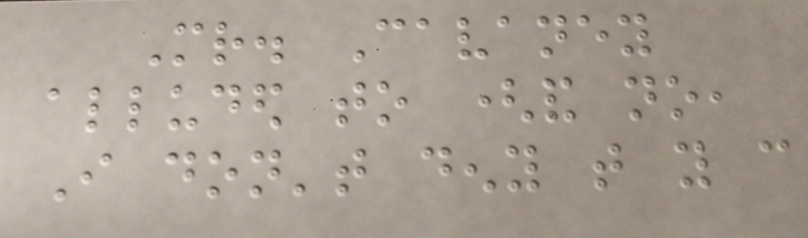Mr. Cavaney
alluded to (and no,
I don't deny that you can
